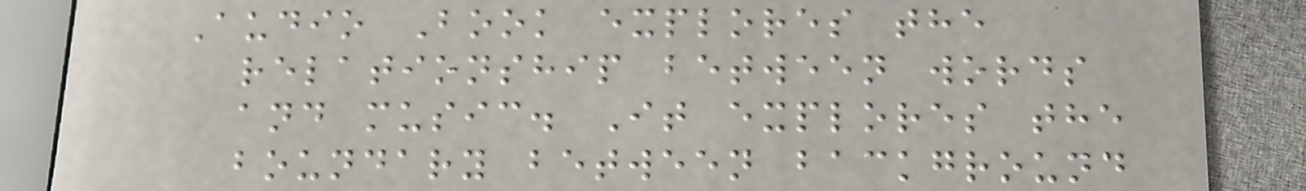Audio Book explores the
relationship between words
and music. It explores the
boundary between background
